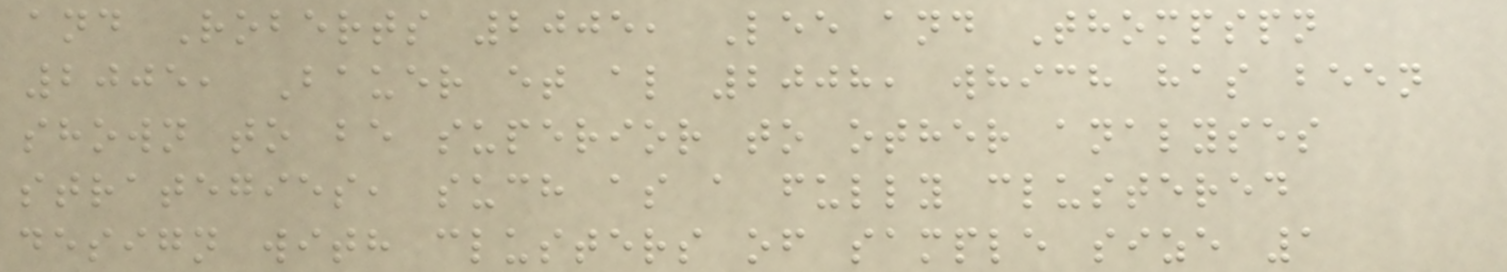and Roberts 2005, Lee and Thompspn
2005, Bauer et al 2008, which has been
shown to be superior to other analyses
strategies, such as a fully clustered
design with clusters of sample size 1
